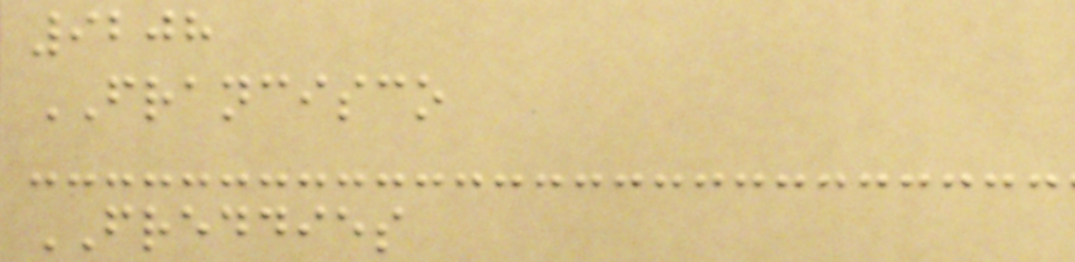9208
FRANCISCO
FREDDIES
